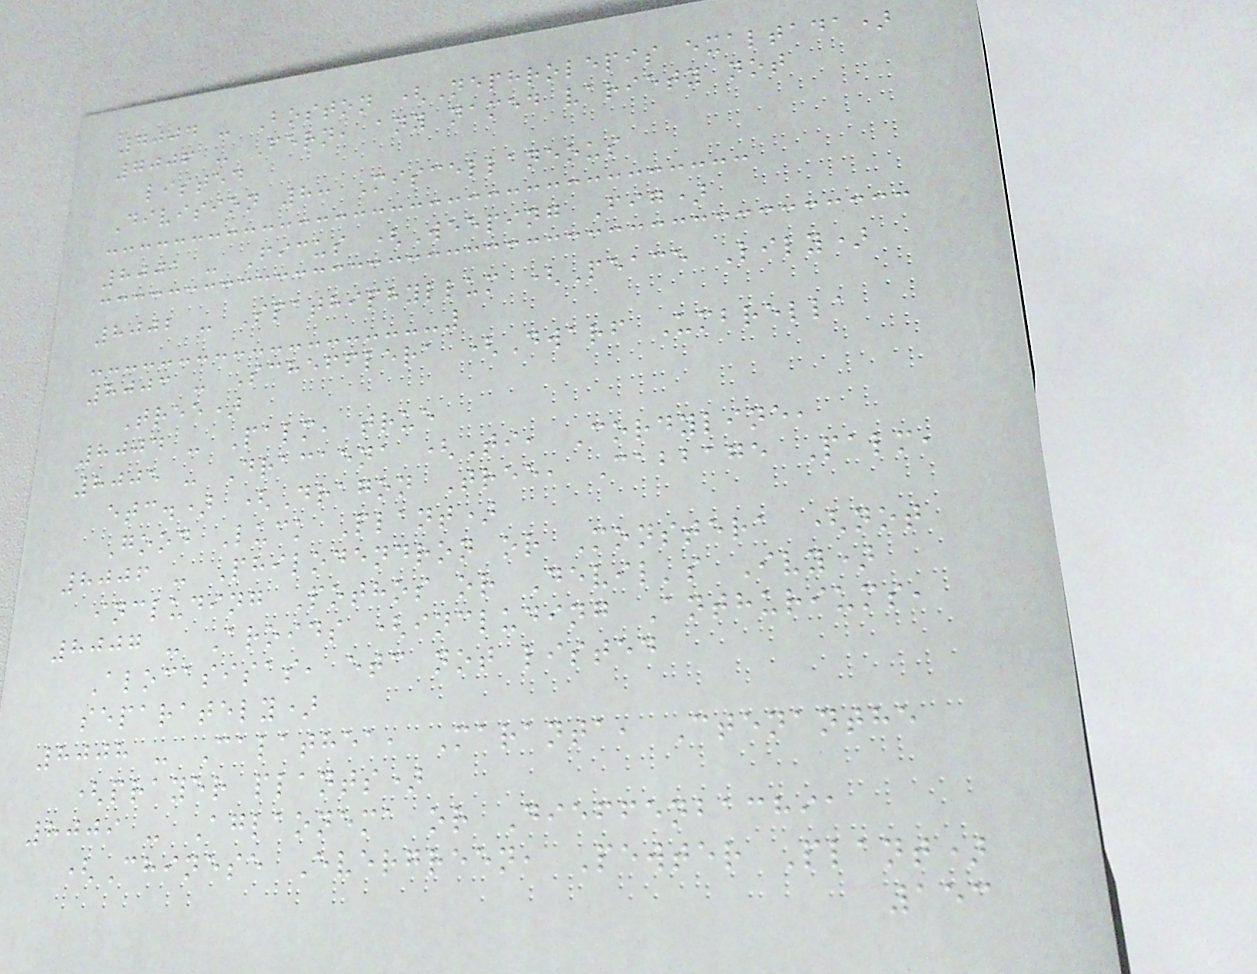7004 - Boston (Nephrolepis exaltada)
7006 - Fern, any named variety not
listed
Division 8: Miscellaneous
8001 - Ficus (Weeping Fig)
8002 - Spathiphyllum (Peace Lily)
8003 - Schefflera (Dwarf Umbrella
Tree)
8004 - Palm, true
8005 - Dracaena (Ti, Cordyline,
etc.) (Dragon Tree, Cabbage Palm,
Good Luck Plant)
8006 - Philodendron or Monstera (not
including Pothos or Devil's Ivy)
8007 - Aroids (including Anthuriums,
Alocasisas, etc not listed
separately)
8008 - Calathea, Maranta, Ctenanthe
(prayer plants)
8009 - Aglaonema or Dieffenbachia
(Chinese Evergreen, Pewter Plant)
153
